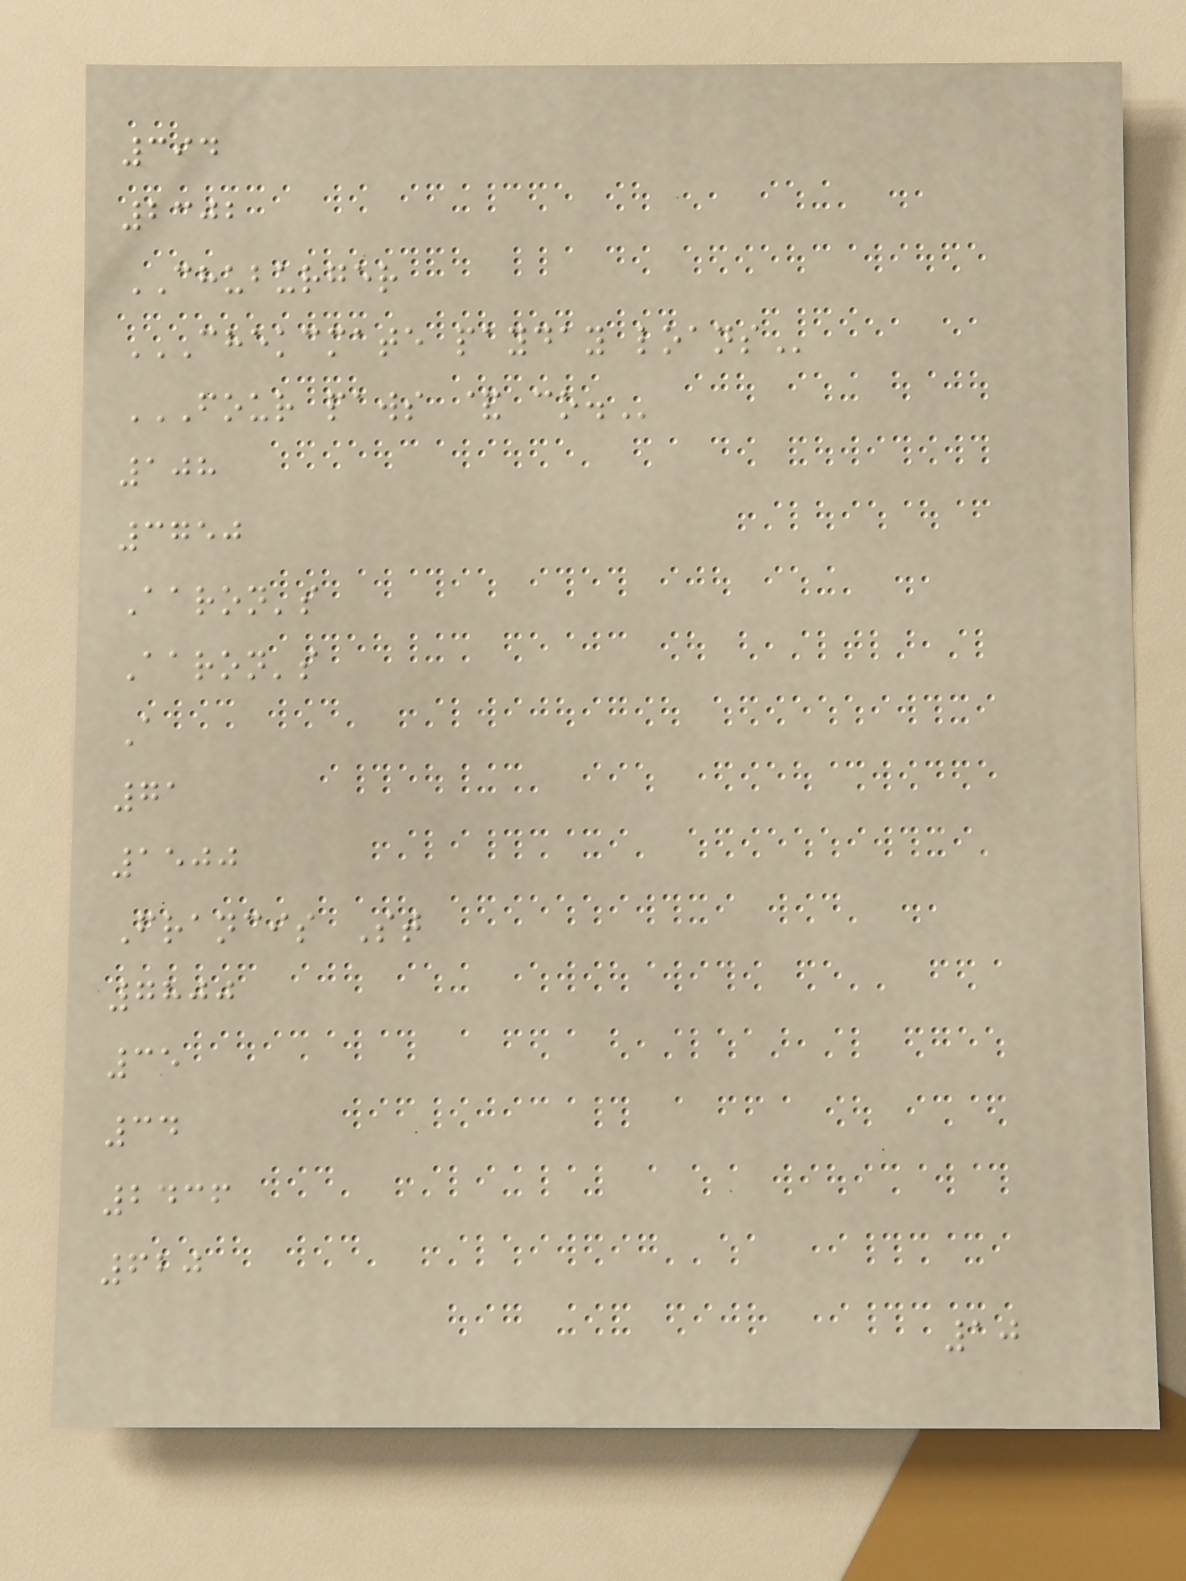394
2302
CHUBURGER
CHEKCMATE PAYDAY LOANS
FOUR PAWS & CO.
108
3750
Aaron's
Aaron's
A
71
1500
Francis St
7800
35
34
2436
620
10
